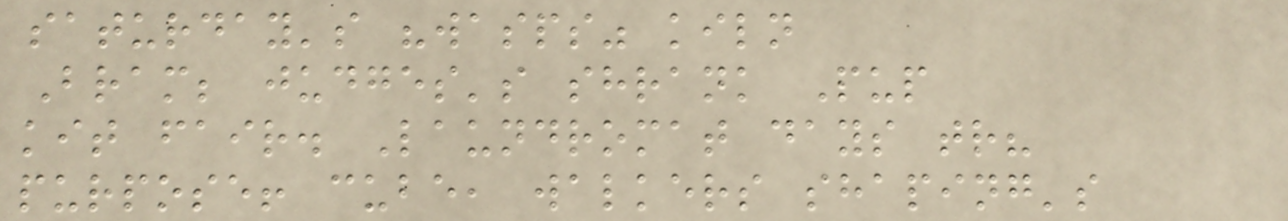saturday's "wasps" kiln
Bram; judges's shrank Pup
kit fair. Laundromat days tr?
purpose! cube, walkers shaping's
